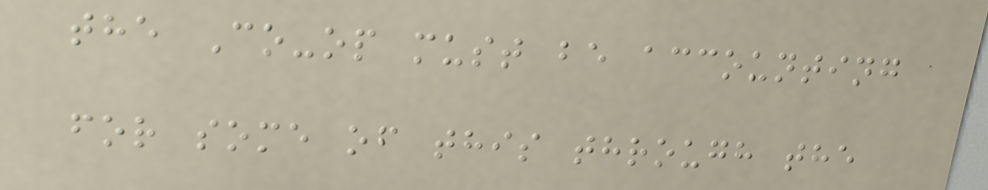the Co-op must be accounting
for some of this through the
